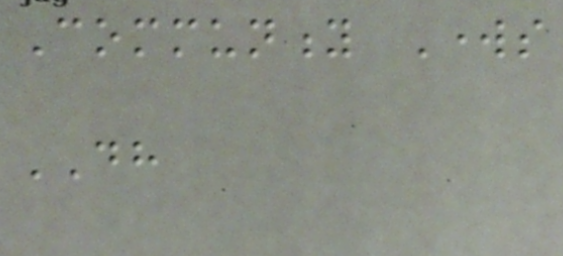Community Works
DH
